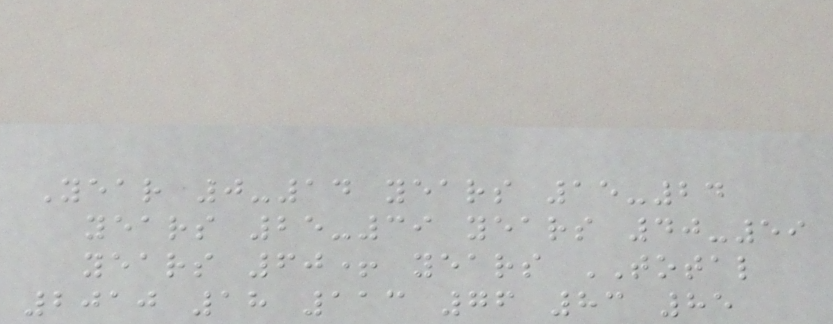Year 0-14 years 15-24
years 25-39 years 40-59
years 60+ years TOTAL
2010 18 113 76 83 85
